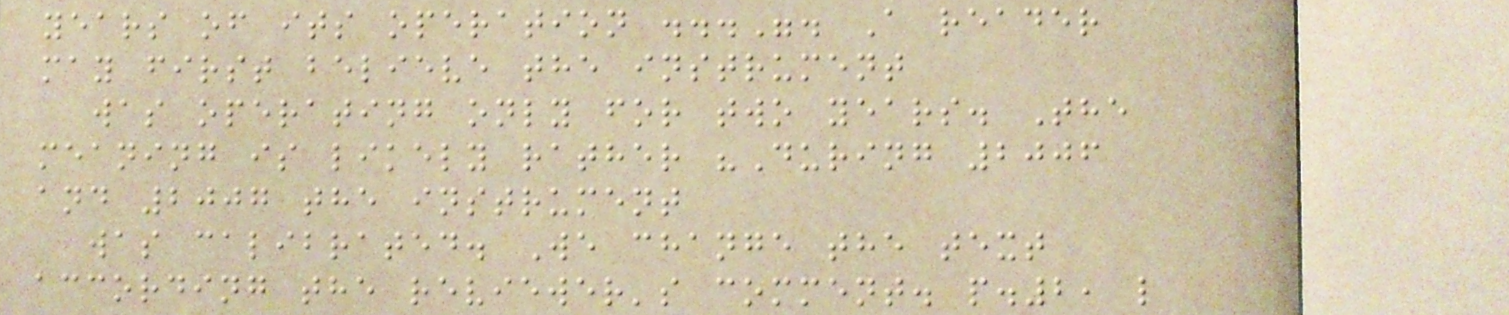years of its operation ...". A reader
may first believe the instrument
was operating only for two years. The
meaning is likely rather "During 2006
and 2007 the instrument
was calibrated. We change the text
according the reviewer's comment. p.2, l
